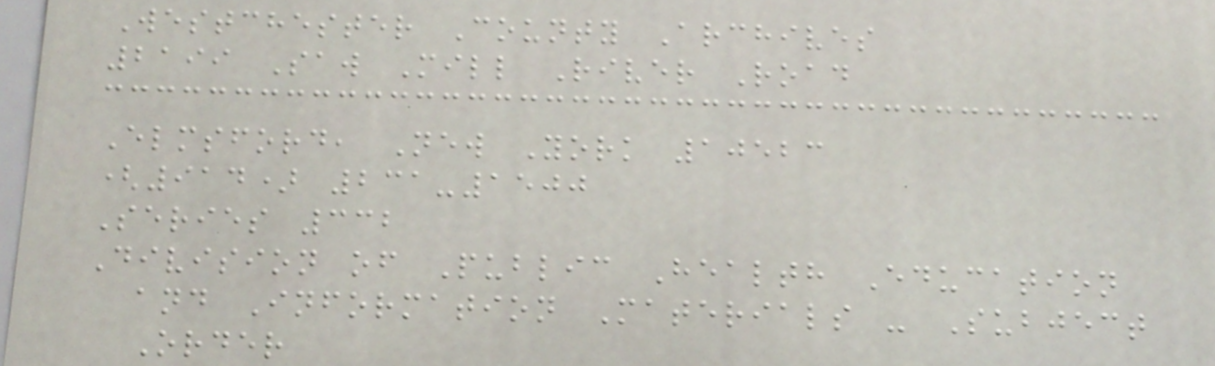Westchester County Archives
2199 Saw Mill River Road
Elmsford, New York 10523
(914) 231-1500
Series 332
Division of Public Health Education
and Information Materials - Subject
Order
